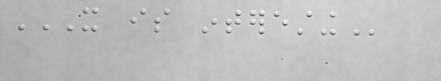IT IS INTERESTING
